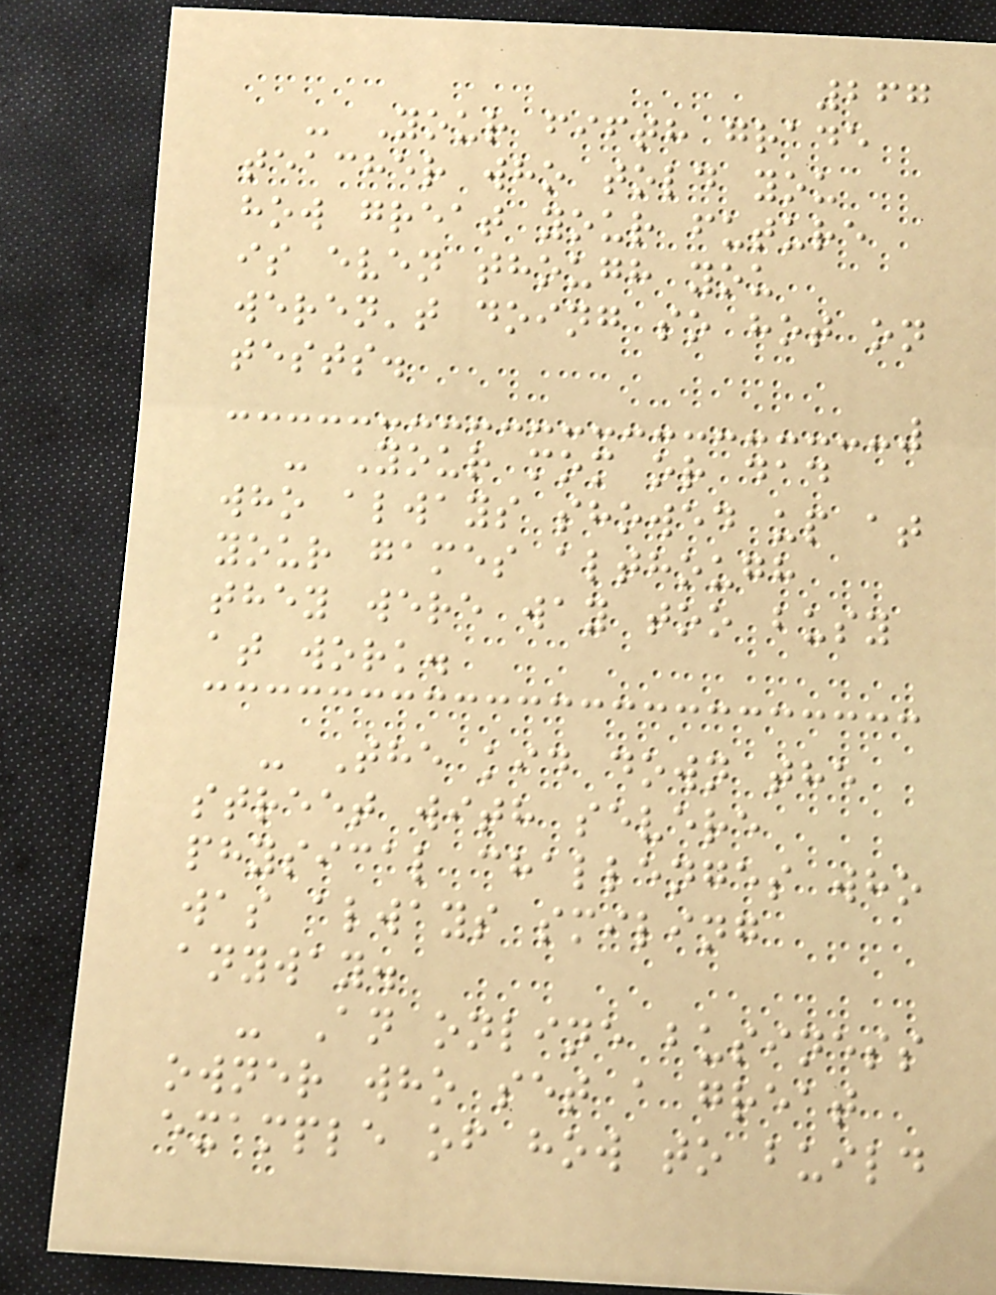267
- Your fifth grade
teacher who told you
how great your future
is even though you
weren't doing so hot on
tests.
- Your mom or dad
who always showed up at
your games although
they were way too busy
at work.
- The kid down the
street with severe
physical challenges who
was always smiling
anyway.
- An online business
owner who set a great
example of how to build
